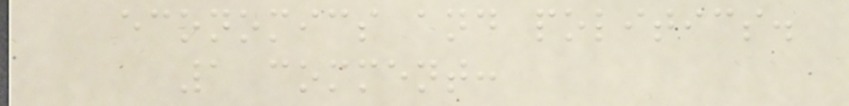economics and politics.
1 comment:
